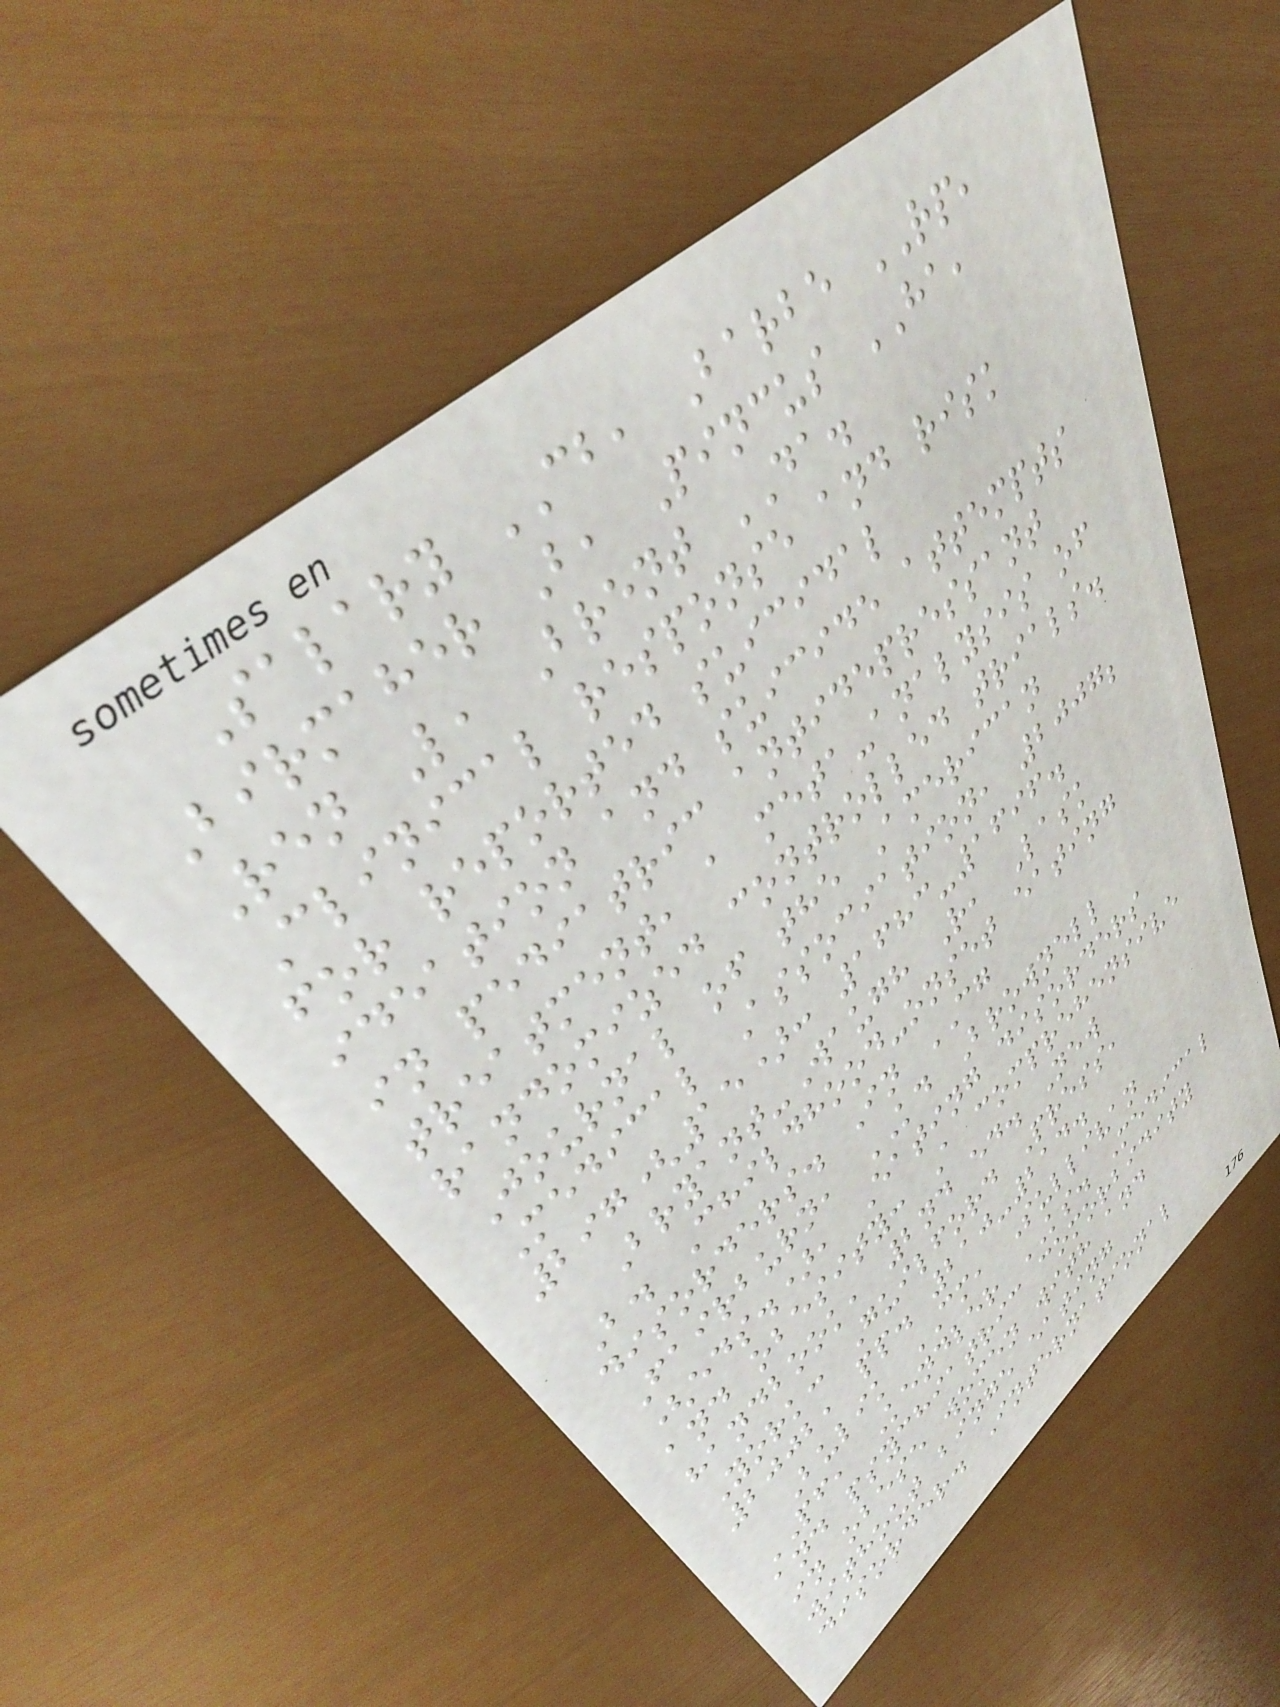Salary CB, Barbe RP,
Birmaher B, Pincus HA,
Ren L, Brent DA.
Clinical response and risk
for reported suicidal
ideation and suicide attempts
in pediatric antidepressant
treatment, a meta-analysis of
randomized controlled trials.
Journal of the American
Medical Association, 2007;
297(15): 1683-1696.
Bryant-Waugh R, Lask
B. Childhood-onset eating
disorders. In CG
Fairburn, KD Brownell
(eds.), Eating disorders
and obesity: A comprehensive
handbook, 2nd ed. New
York: Guilford Press,
2002, pp. 210-214.
Bulik CM, Sullivan
PF, Kendler KS. Medical
and psychiatric comorbidity
in obese women with and
without binge eating
disorder. International
